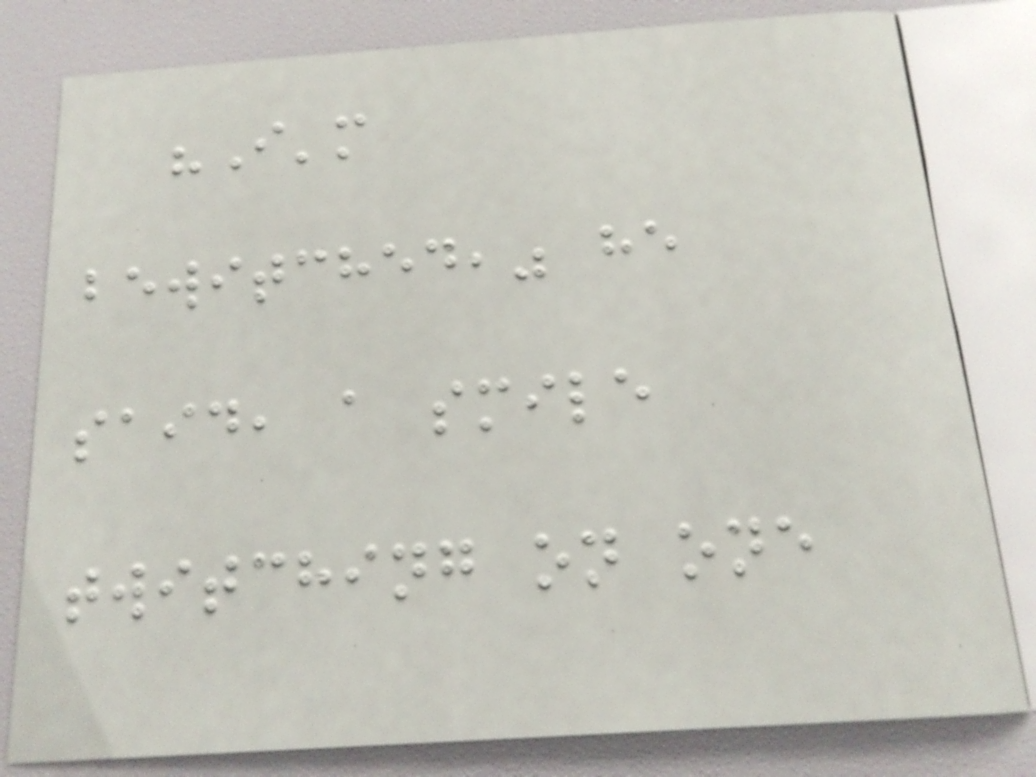"I'm
bewitched," he
said, a smile
twitching on one
